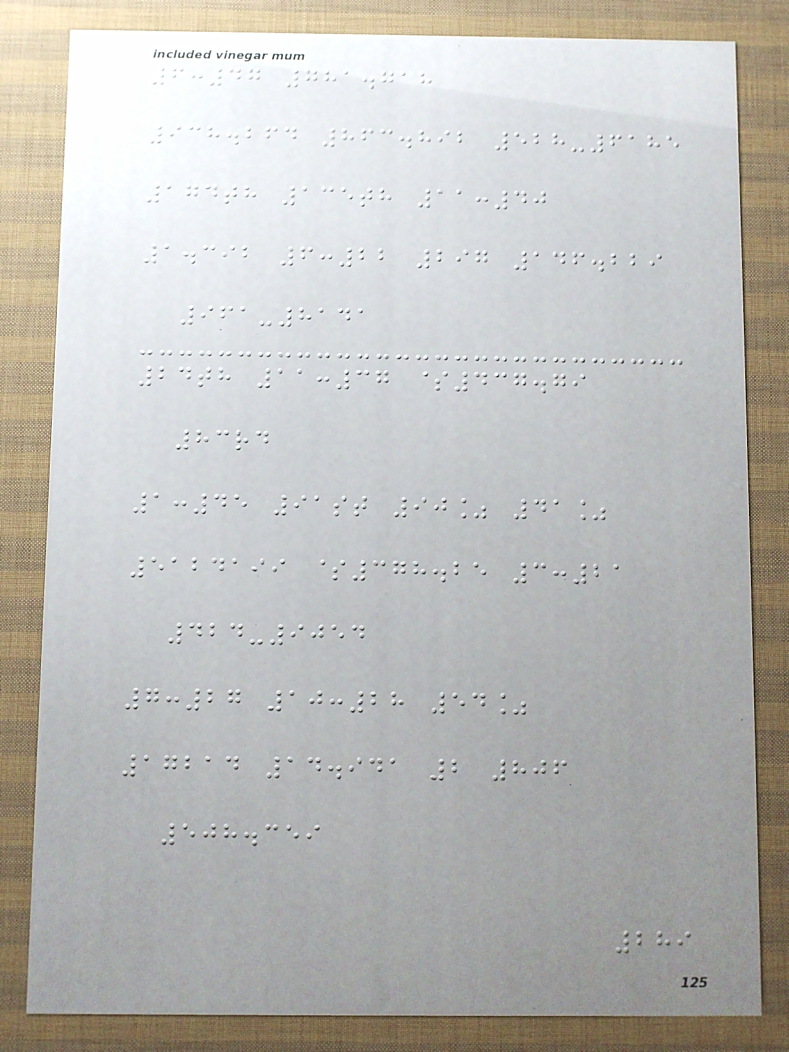6:47 781.718
938.264 863.892 528-6185
174th 135th 11:40
1.392 6:22 297 146.229
961-8141
24th 11:37 $437.79
83rd
1:45 91st 90% 41%
5124199 $378.25 3:21
424-9054
7:27 10:28 54%
17214 14.941 2 806
508.359
289
